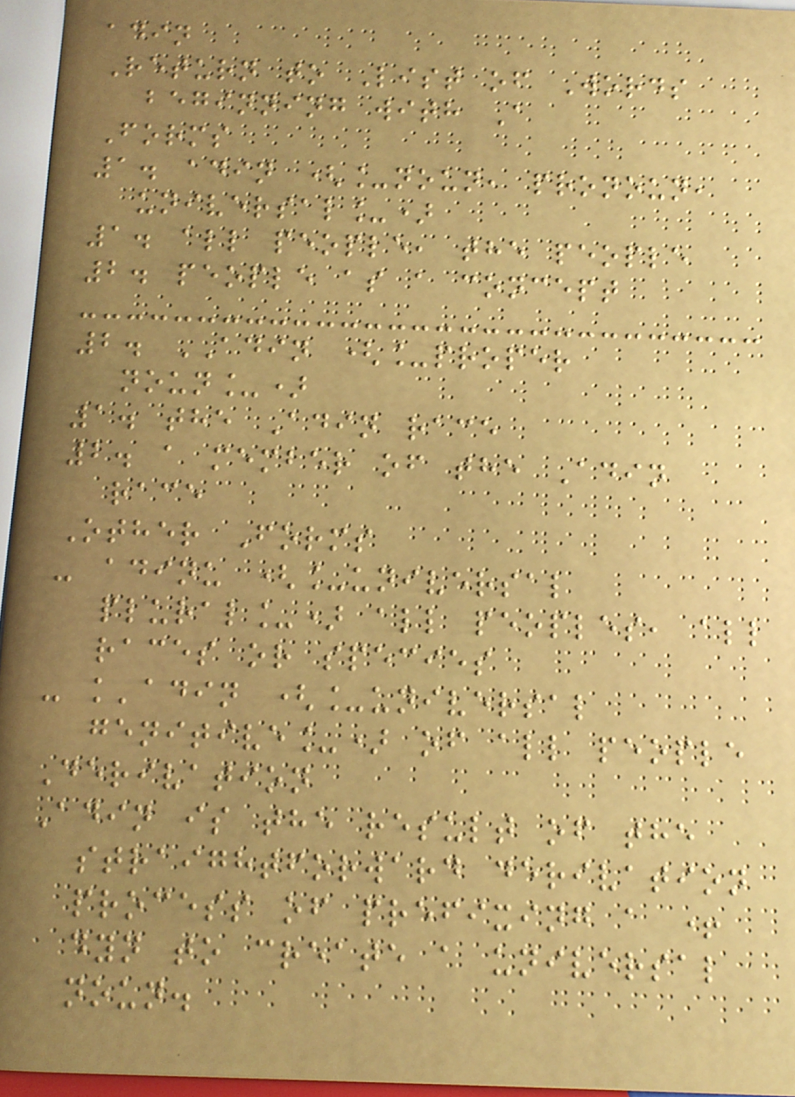adin
Return to List of Words
beginning with A
Forms
1. adin (_noun, pronoun,
universal_)
1. all people, the people
2. people as a concept
2. ADIN (_proper
noun_)
1. the Adin race
2. a member of the Adin
race
Other Forms
- adinu (_universal
plural_) all peoples, all
races or species
- k'adin (_universal
genitive_) of all people
Derivation
Adin is the result of the
straightforward derivation
process of prefixing a +
dyn to create a universal
noun.
